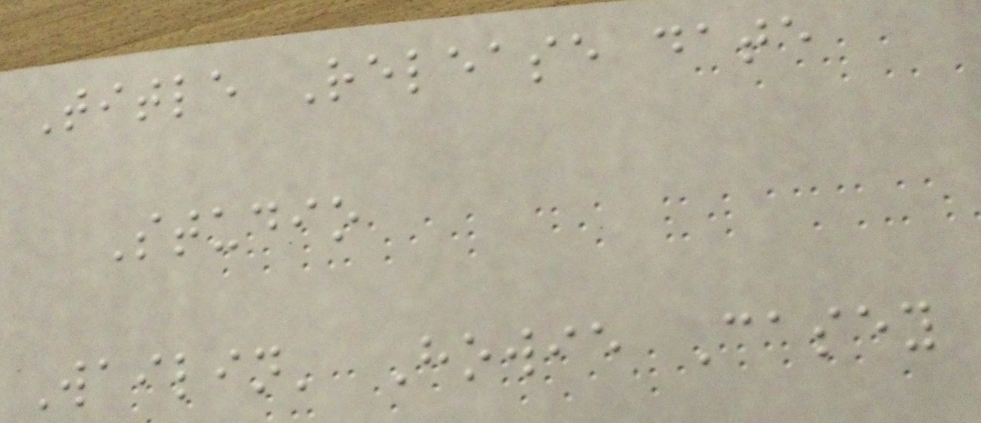Title Release date
Studio
Wailin' Howie Casey
